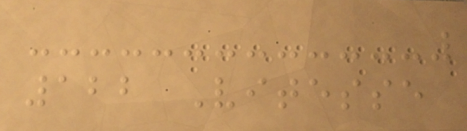122 Vitesse
